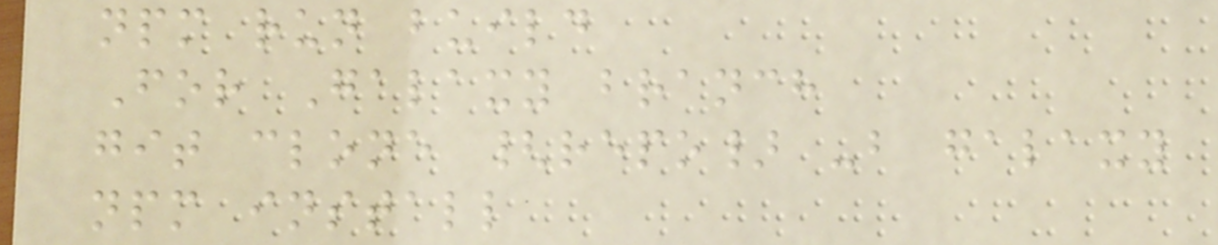npm run build
For Galaxy branch
git clone {repo} -b galaxy
npm install
